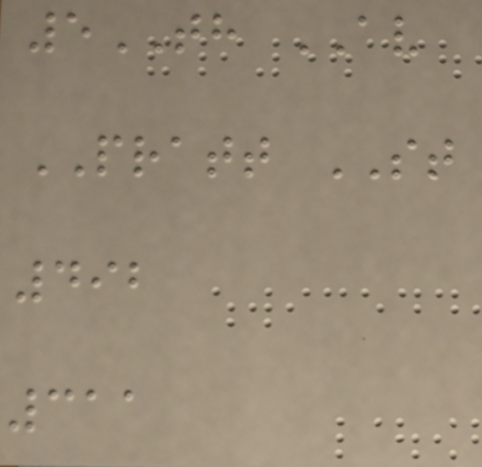5TH AV
PRATT ST
492
311
